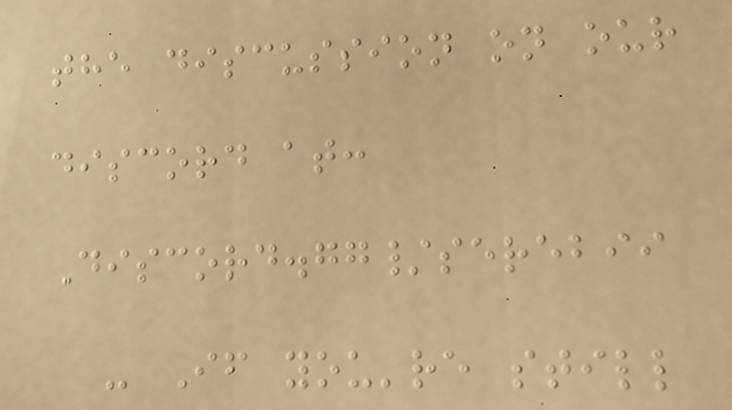the discussion on our
discord at:
Discord.gg/serebii
- If you're still
